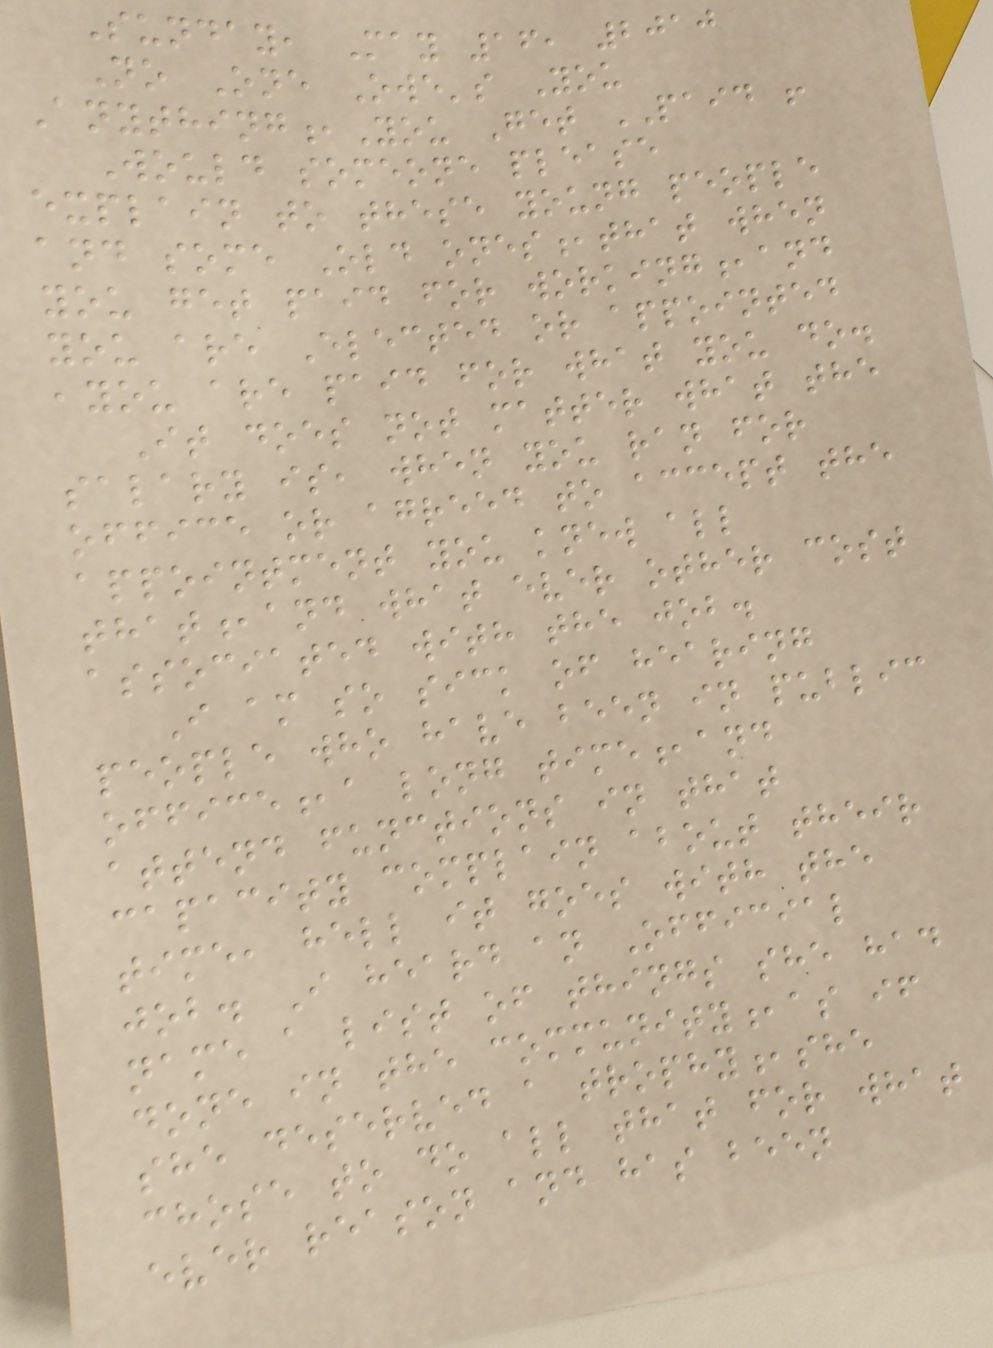Sunday, May 16, 2010
No One Owe's You
Anything,You Get PAID !
Would someone please
explain to these young people
and some Old ones,that when
you get paid for working,and
you are Elected or appointed
,you are paid for what you do.
It does not matter what the
salary is, when you ran for
office or agreed to accept the
appointment you knew all
that,and what ever other cost
associated with the job.
I am so sick of hearing
people who have been in public
office,a long time,and
attend functions in that
capacity complain about their
time, hell it goes with the
job. I heard an Official
name a list of things she had
done in the community,as if
she deserved a trophy,she
chose to do all that for what
ever reason and has been
